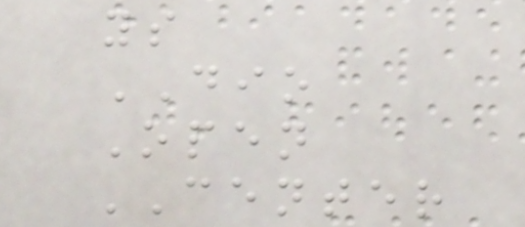ys
DIO
Open
CENTER
